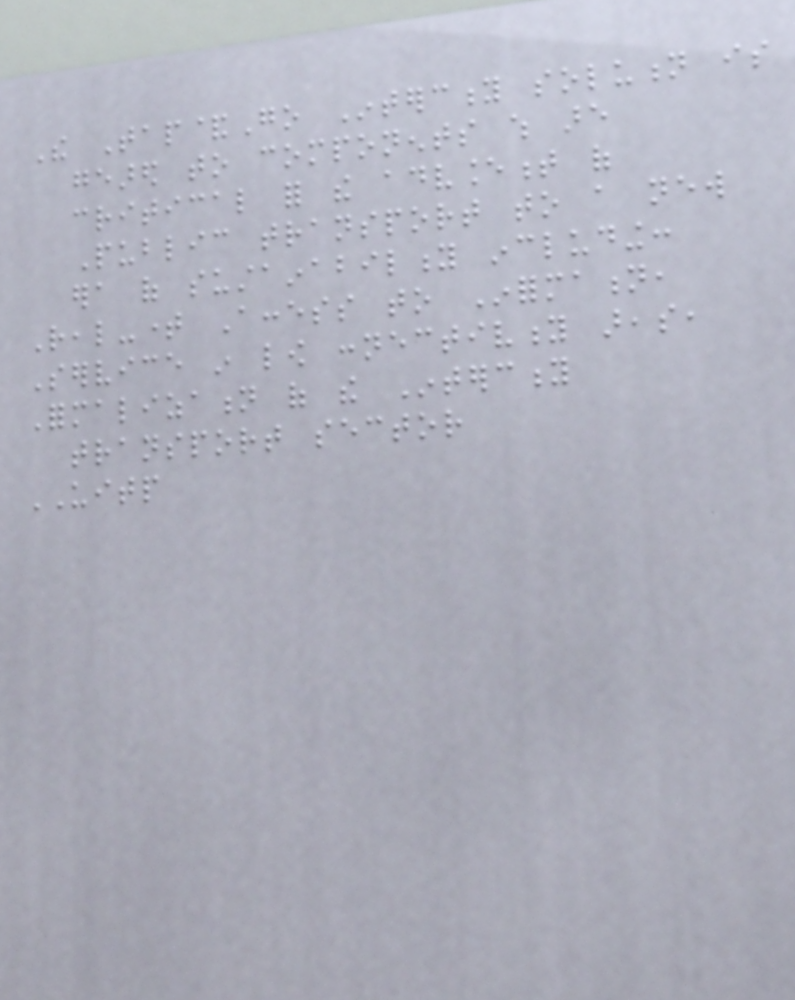The Tap&Go Intercity solution is
geared to components which are
critical for the advancement of
Public transport to a new
era of sustainability including:
Real-time Access to Information,
Service in low connectivity areas,
Formalization of the Intercity
transport sector
UITP
